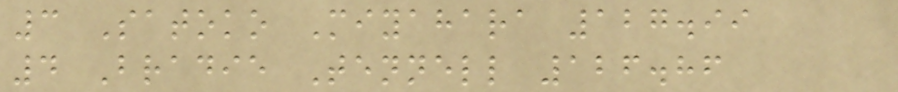3 Satoko Miyahara 127.99
4 Bradie Tennell 126.86
